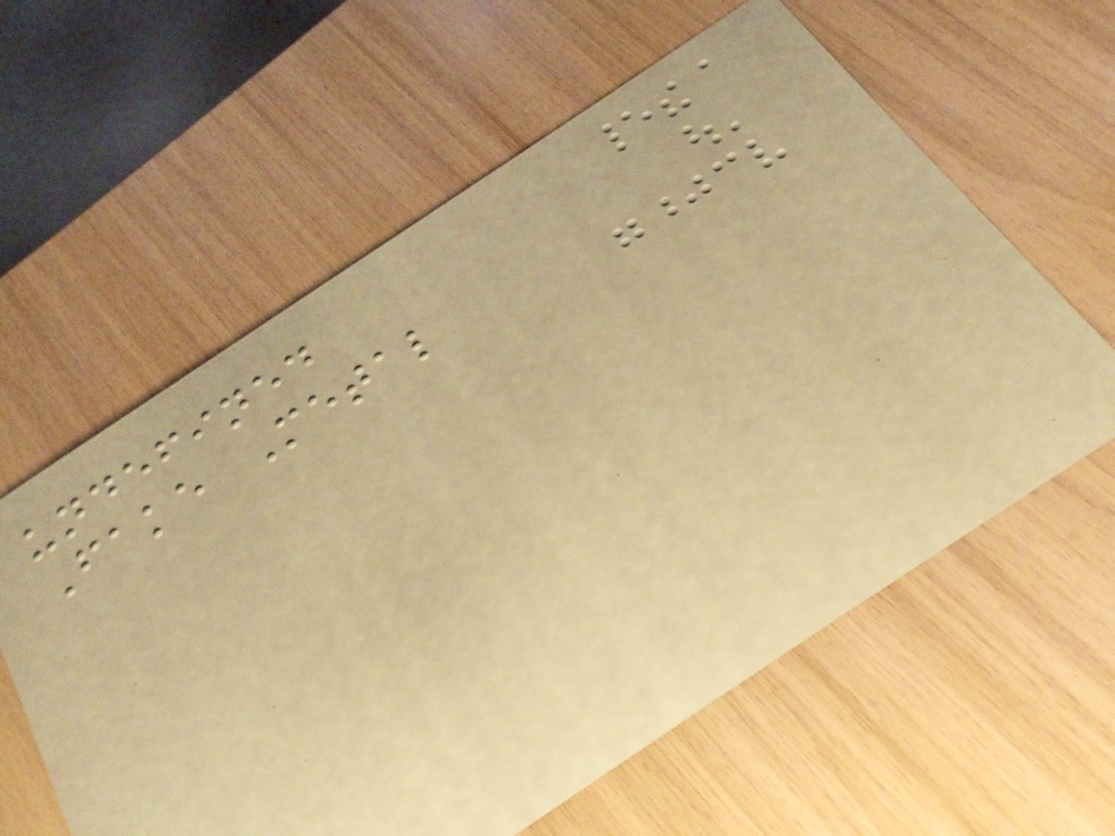undefined
Fake Metal
